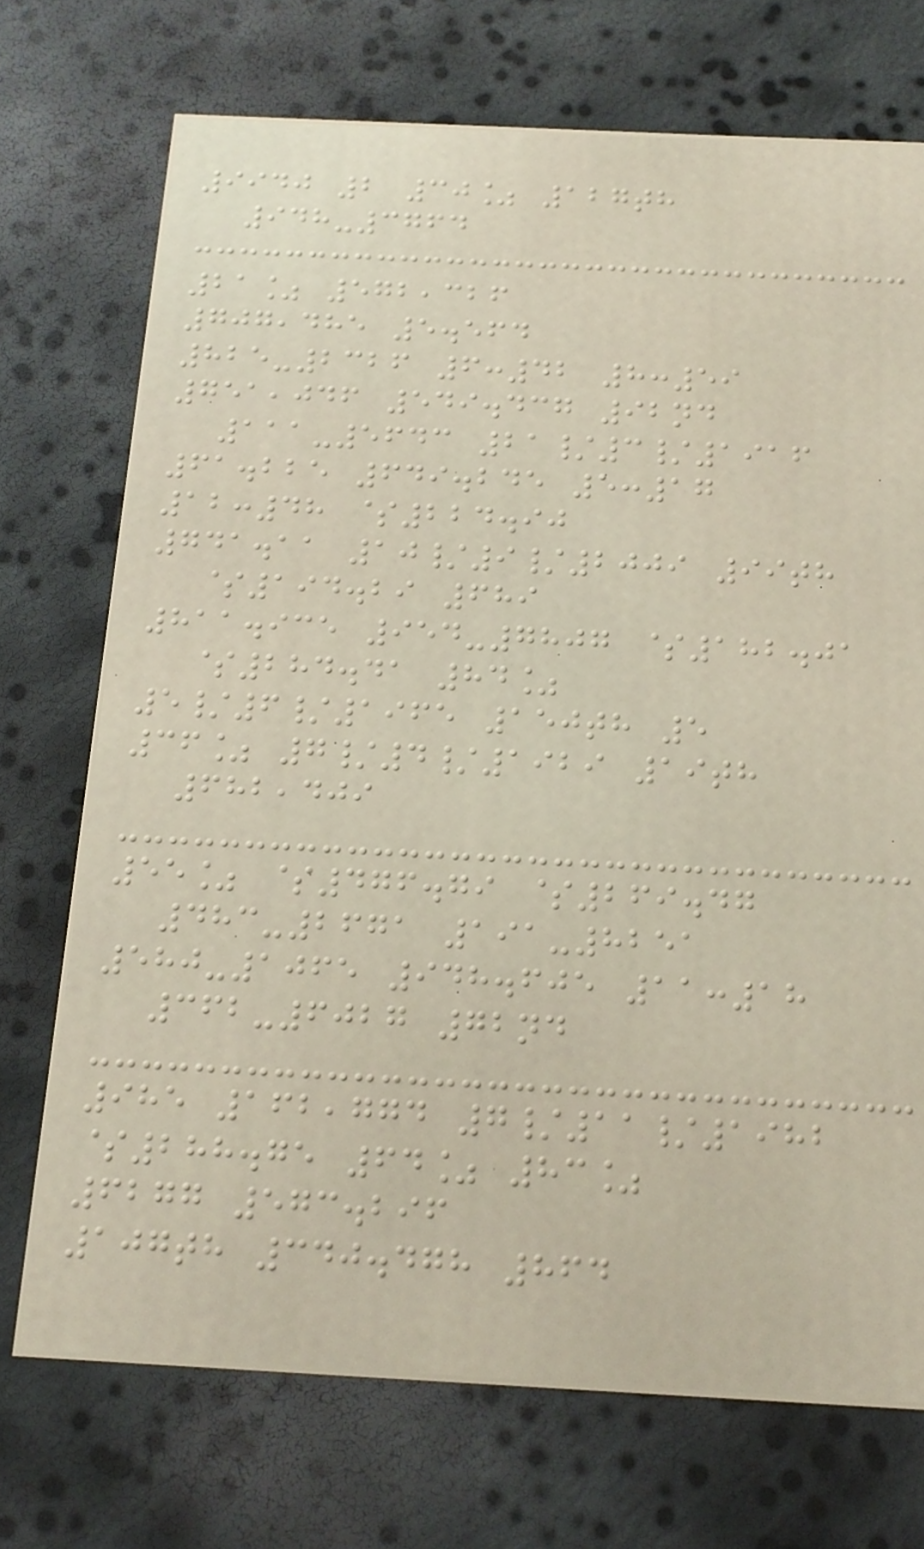9940 2 30% 127th
948-3764
21% 572,326
707,485 5.564
825-2326 6:42 8:59
751,046 549.437 92nd
111-5643 21/3/1916
61.225 649.245 5:17
12:48 $224.90
741.11 10/9/2009 99th
$194.29 689
811.935 954-7807 $182.01
$284.41 84%
5/6/1965 150th 5
36% 7/4/1929 19th
682,409
55% $476.79 $269.47
483-2671 191-8251
580-1065 948.605 11:18
362-6027 72nd
985 162,774 7/11/1982
$288.75 64% 83%
6277 573.296
107th 340.478 864
